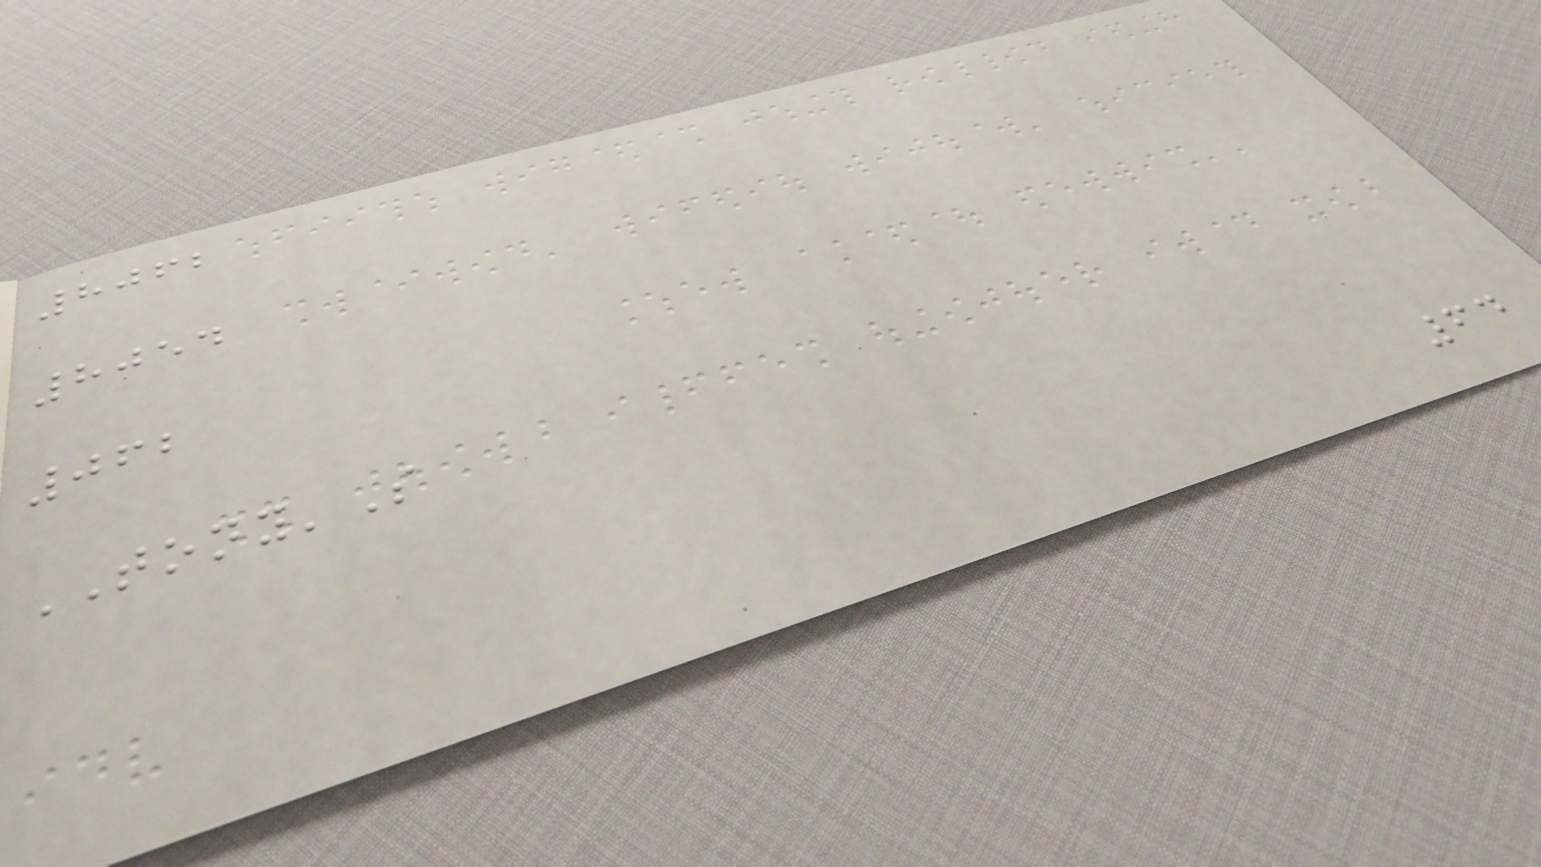8062
8054
062
TONY'S
64
